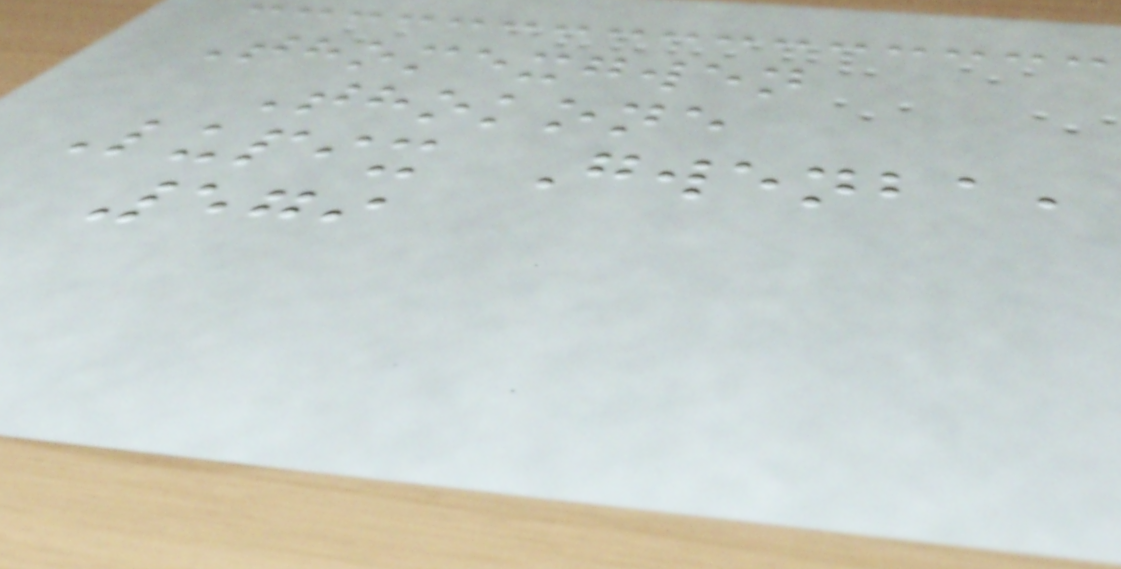Thomexgwen
Thokone
Lupix Gwenba,
579
